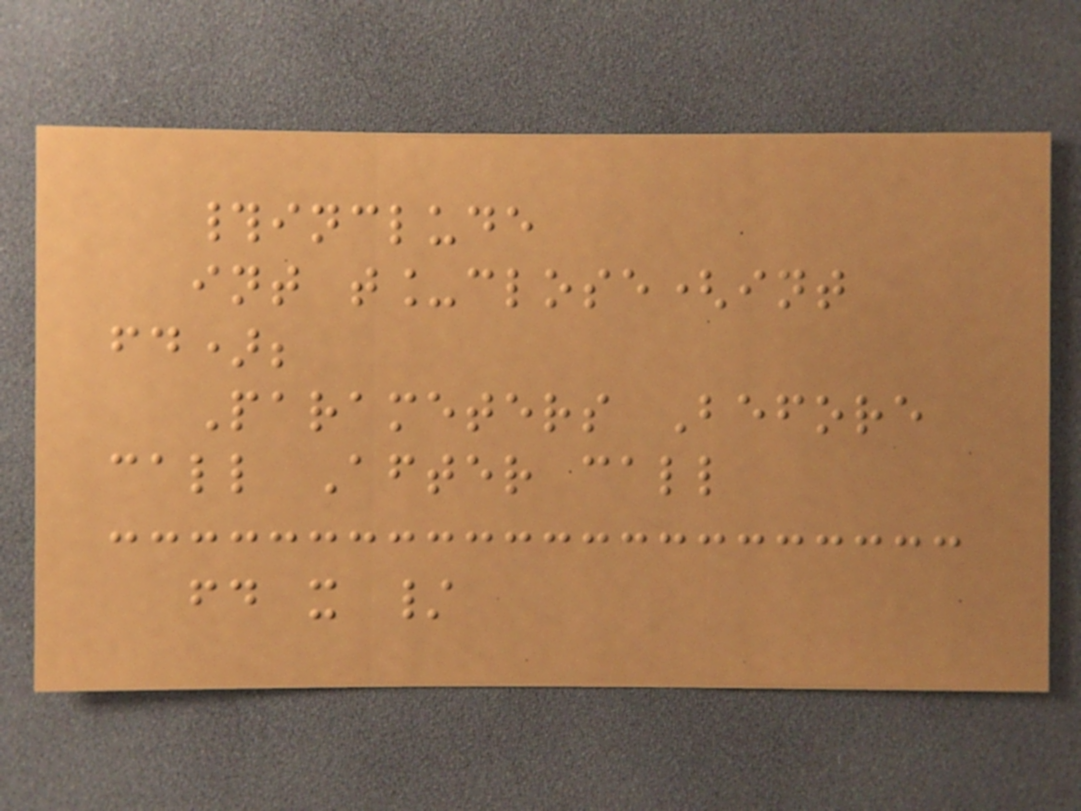#include
int t_close(int
fd);
Parameters Before
call After call
fd x /
